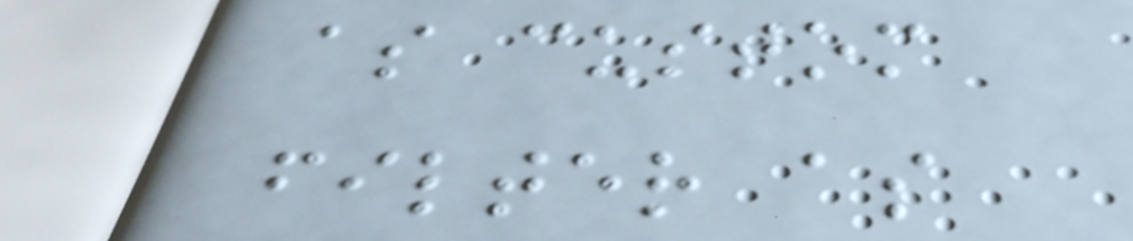as custom
filter as
